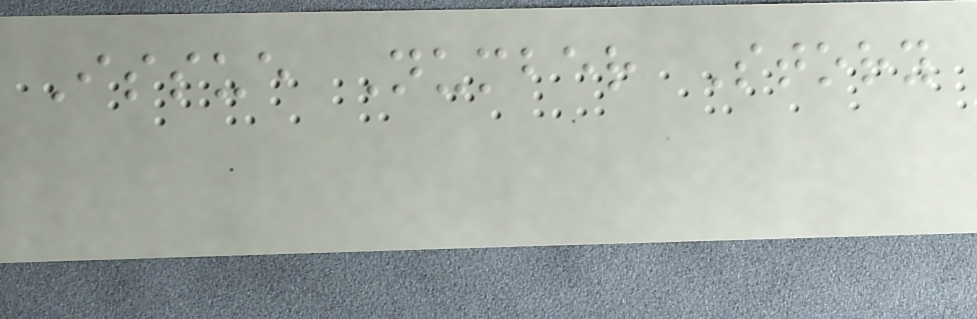Issue Number Story
